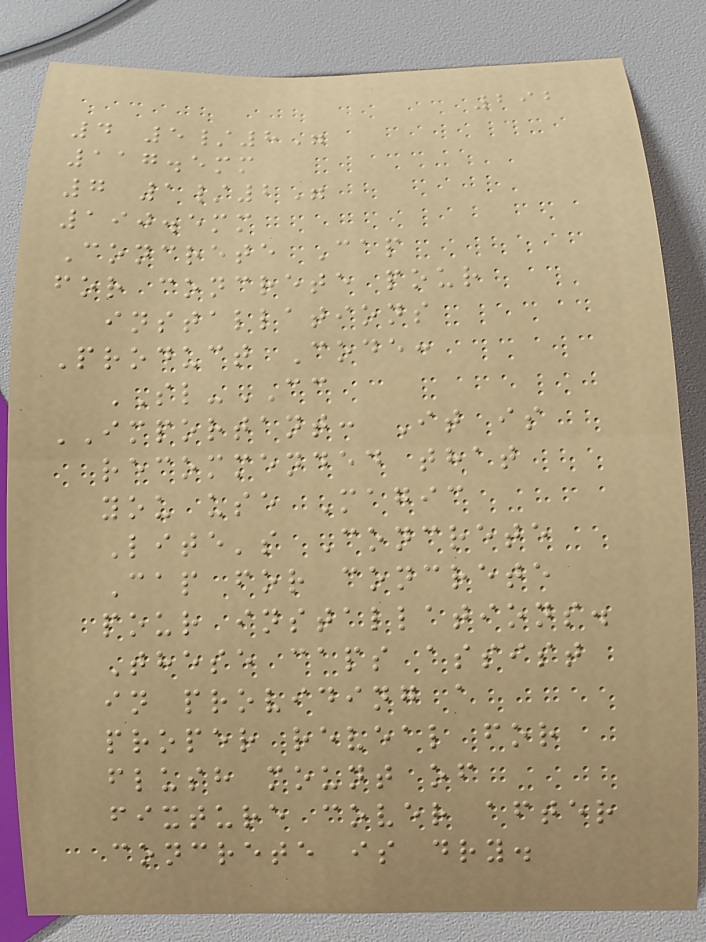292
4 5/8"
117.5mm
7 1/2"
190.5mm
Concrete Cap
for concrete pour
installations
Product Code:
SL-CC
IMPORTANT: It is
recommended that
you use Magic
Lite's Concrete
Cap for concrete
pour installations.
These caps assist
in providing a
proper reveal for
flush mount of
fixture cover after
concrete is dry.
